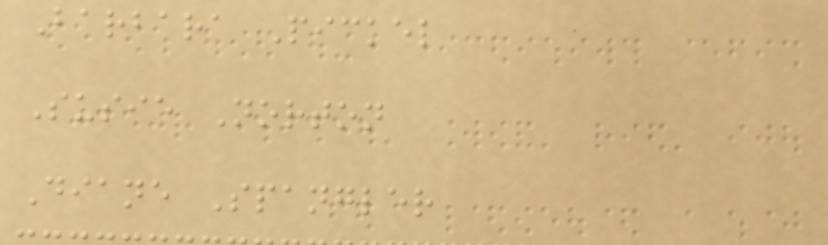Barbara Pickel
Susie Norton
Diane Spangler
